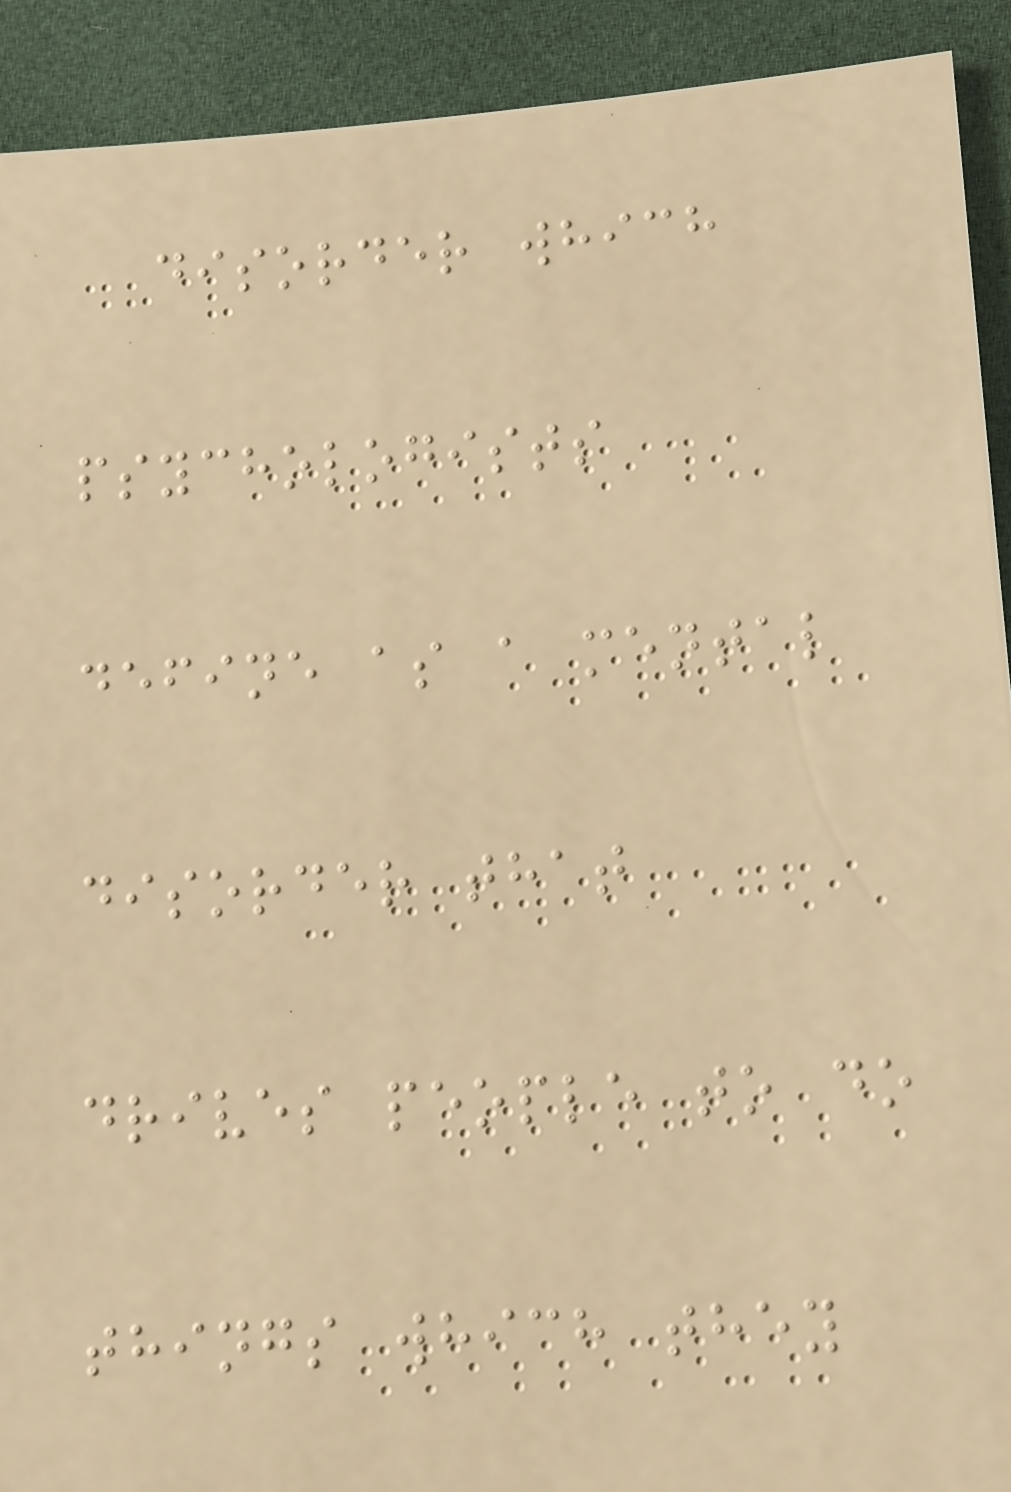disorder which
psychologists
define as a mental
disorder that
drives people to do
things which they
